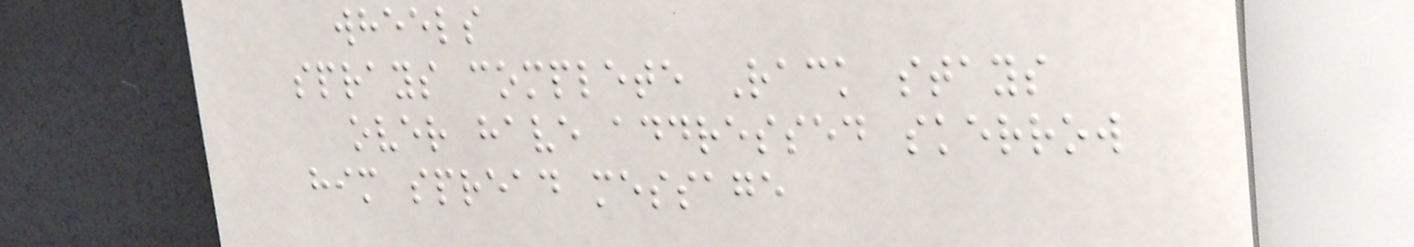wheels
sprays complete Rack stays
over have addressed skerrow
him spread message
